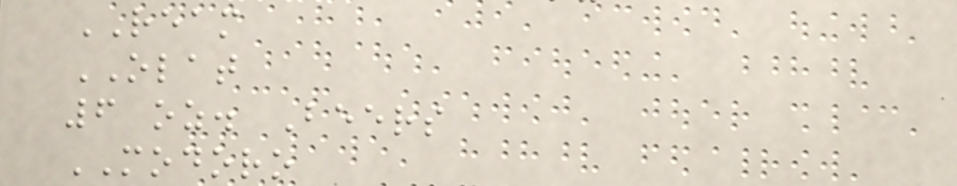REAM
OLAT
6 oz. Beers
MODORO
